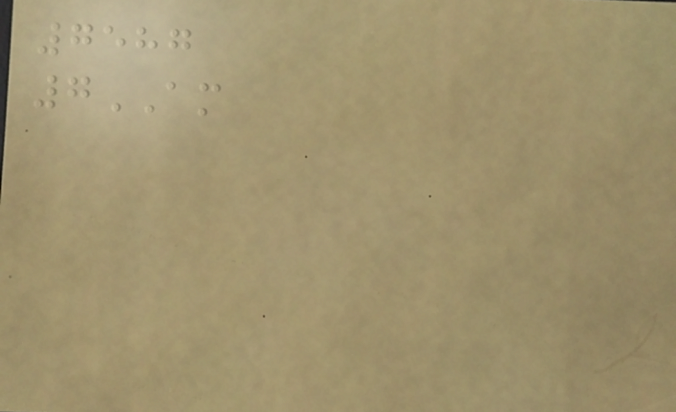7587
7AM
